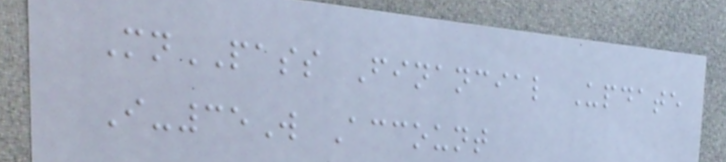MnPASS Financial Update
I-35W Account
